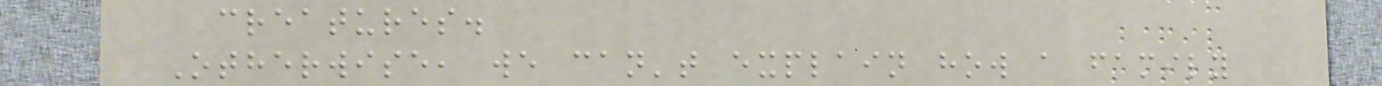creatures.
Otherwise, we can't explain how a family
